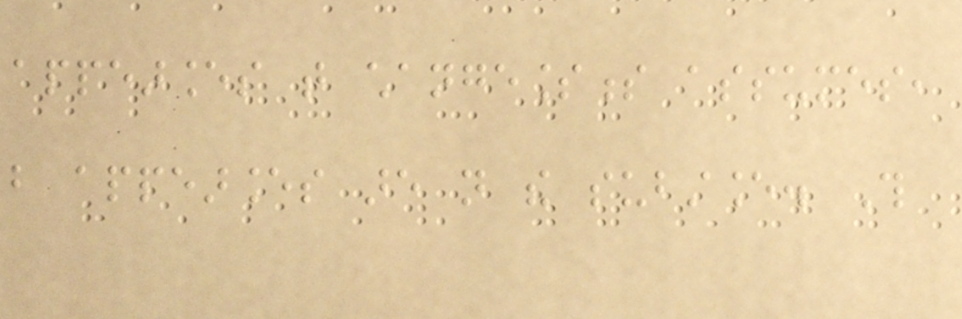appearances that changelessness assumes,
but appearances are not the substance. This
